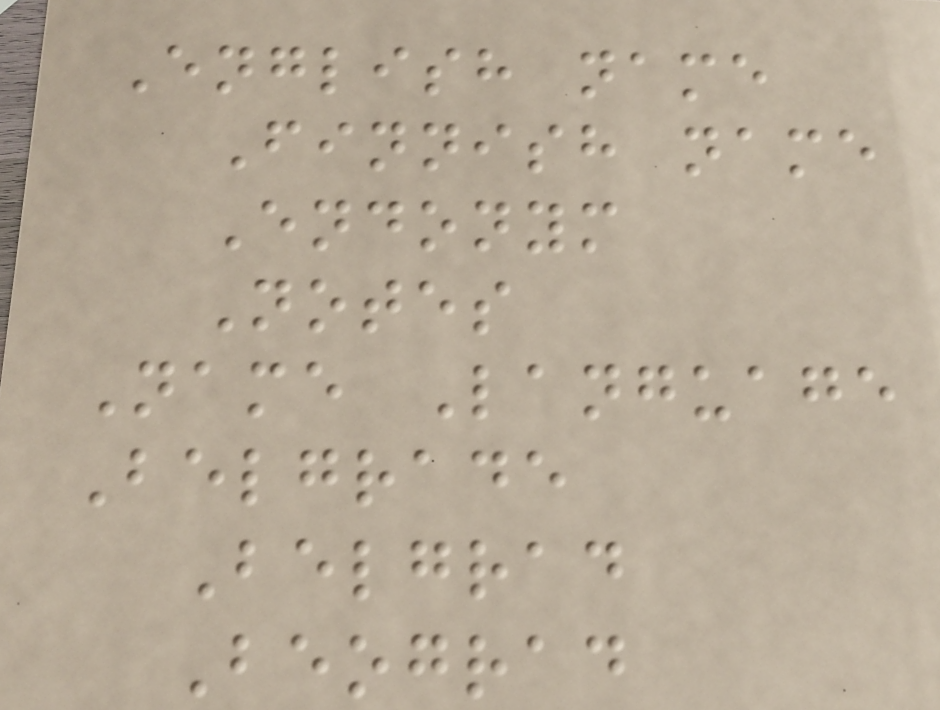English name
Finnish name
Endonym
Notes
Name Language
Belgrade
Belgrad
Beograd
